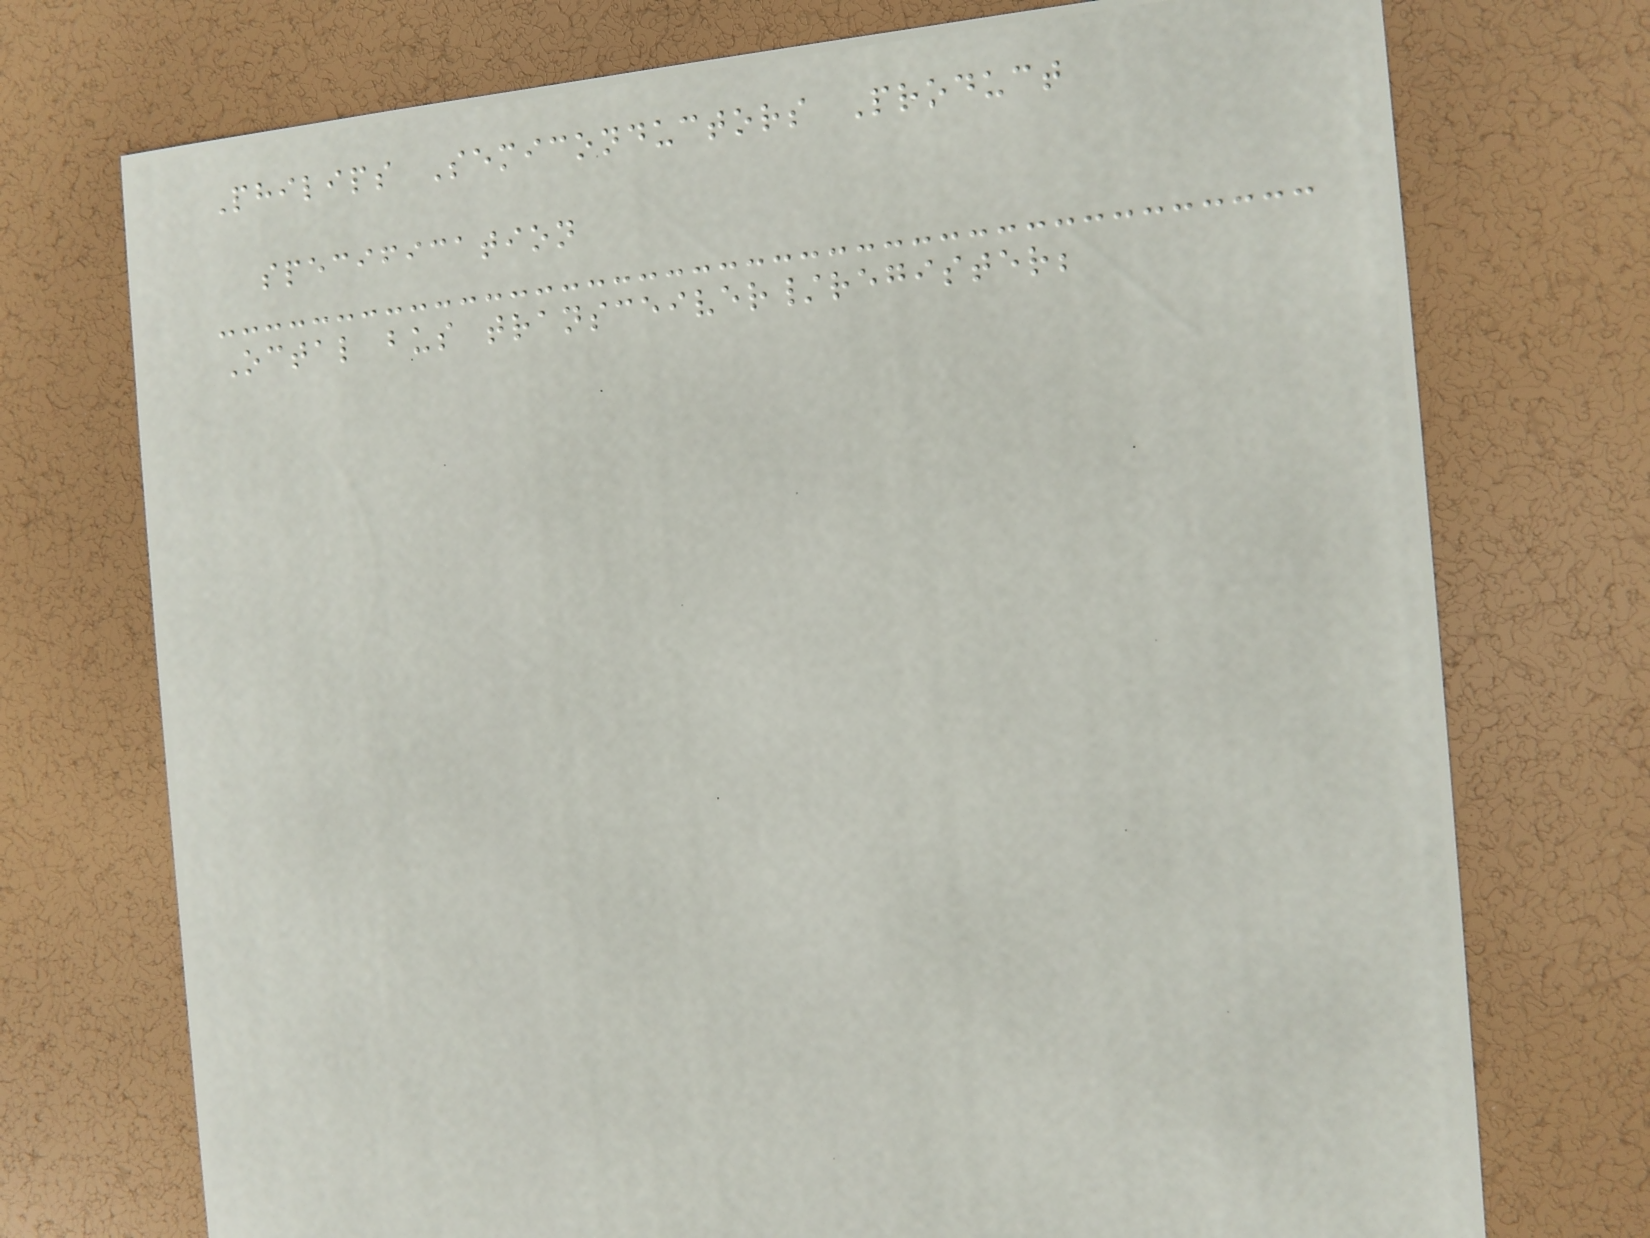Philips Semiconductors Product
specification
Octal bus transceiver/register;
